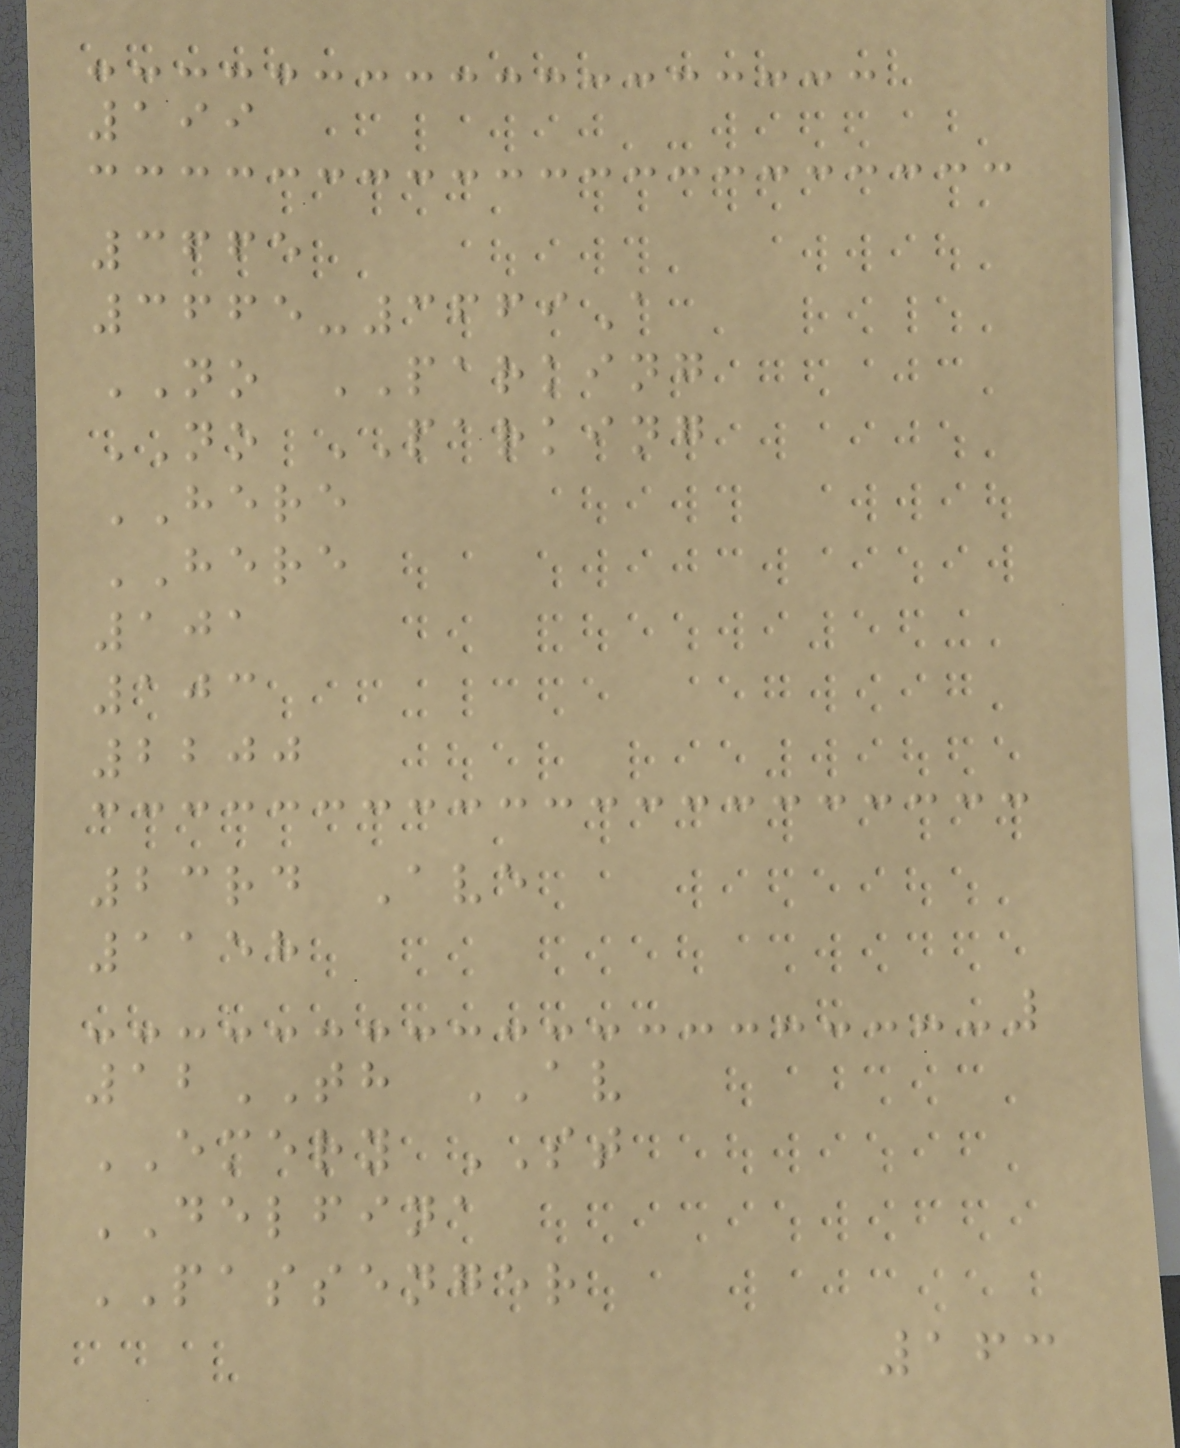199
3665
3665-3669A
NO PARKING
NO PARKING
HERE
HERE
101
103
2200
23rd Ave
1158
12TH AV
EMERY ST
DELFINA
PASSENGER
163
